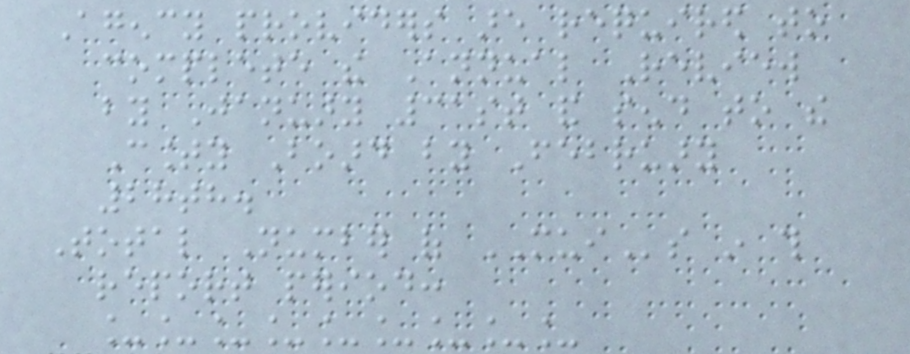Agency providers are required to
complete the Annual Review
by January 31st and send to the
County Board by February
28th.
Total Number of MUIs in this
report period:
_________
